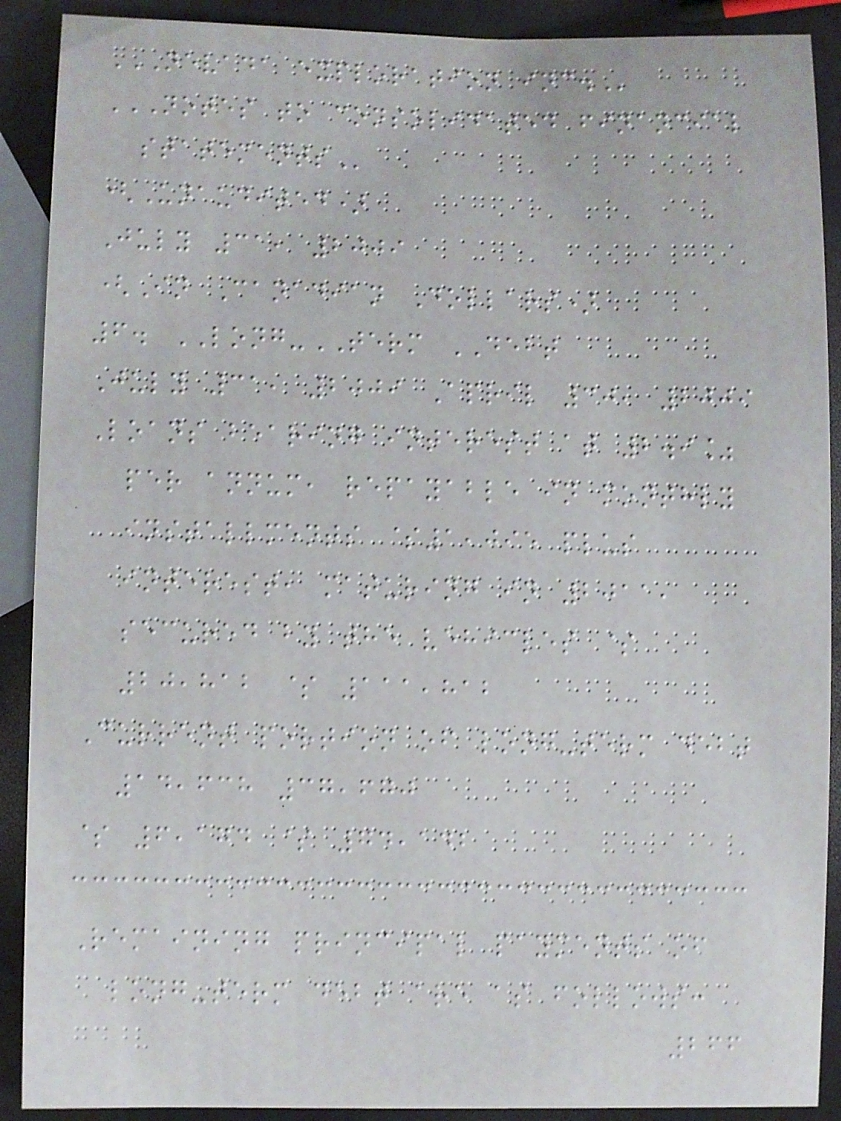NEVADA EXPLORATION INC.
NOTES TO CONSOLIDATED FINANCIAL
STATEMENTS
(Unaudited)
July 31, 2009
(In Canadian Dollars)
6. LONG-TERM DEBT
July 31, 2009 April 30, 2009
Loans bearing interest at 2.9%
per annum, repayable in monthly
installments $1,095 plus
interest, maturing in 2011,
secured by the vehicles $
20,812 $ 111,812
Current portion of long-term debt
14,638 37,670
$ 6,174 $ 74,142
Remaining principal payments of
long-term debt are as follows:
266
